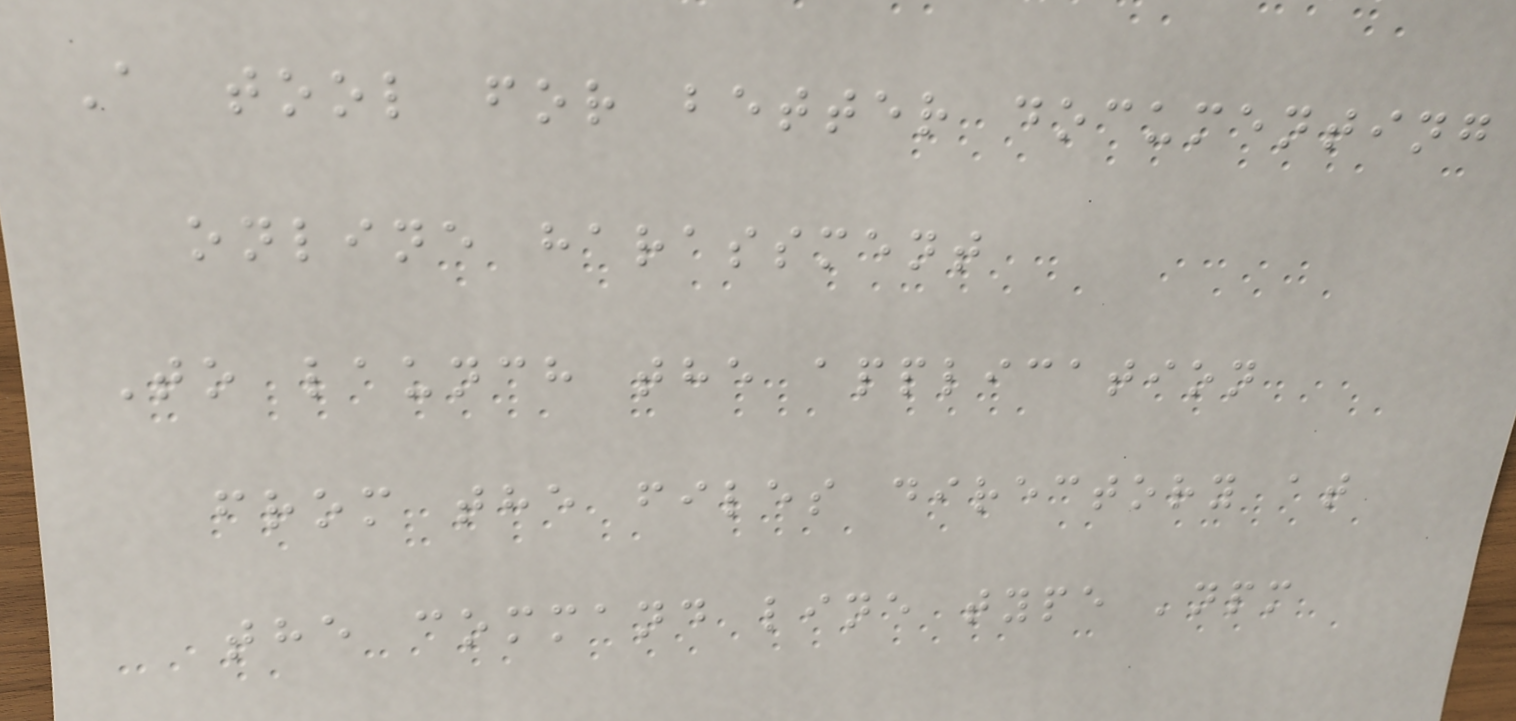A tool for better documenting
online harassment
To launch the application
from the files directory at
the command line type 'npm
